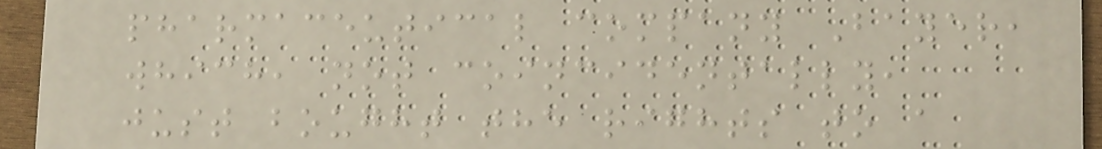pharmaceutical company Bayer,
which, not coincidentally,
just bought the rights to a
